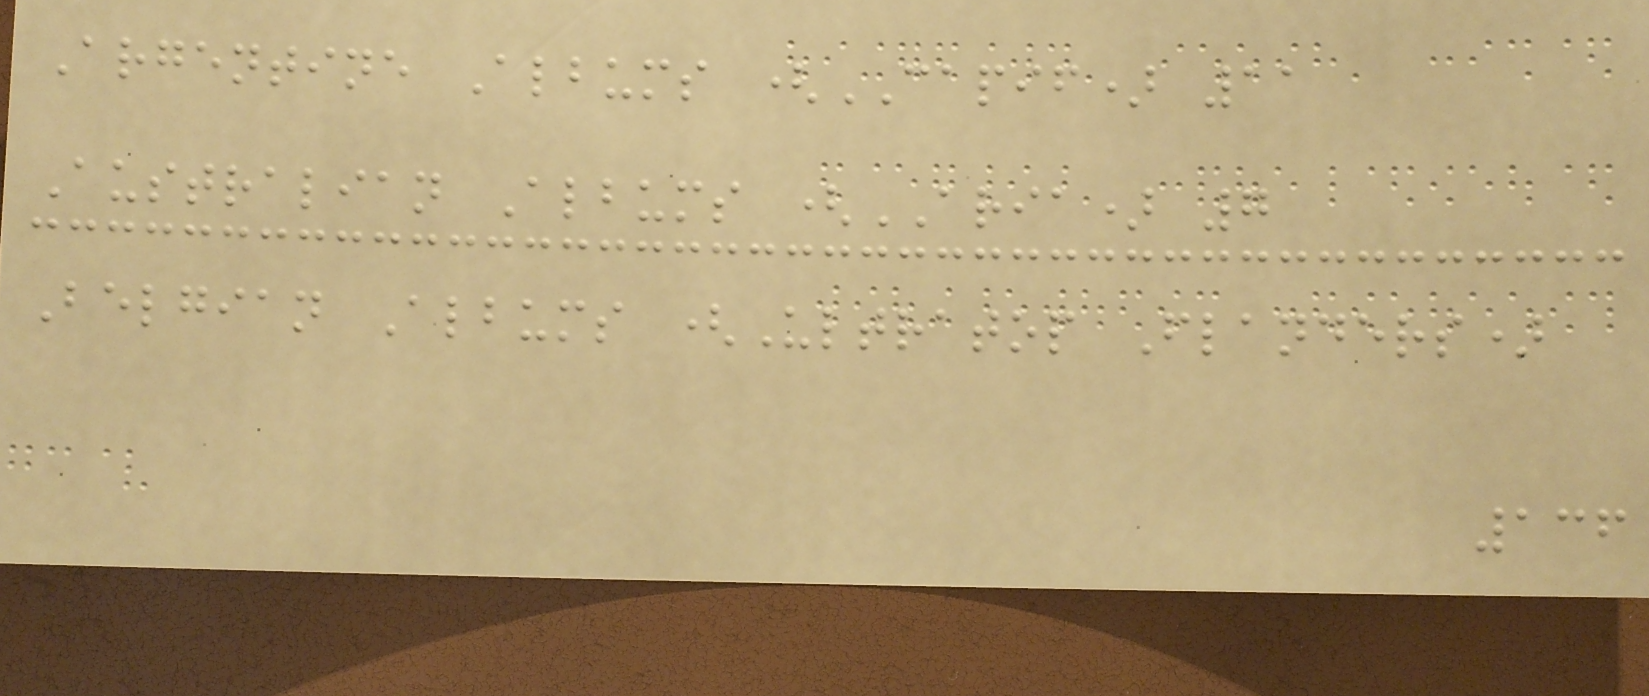Argentine Albums (CAPIF) 11
Australian Albums (ARIA) 7
Belgian Albums (Ultratop Flanders)
136
